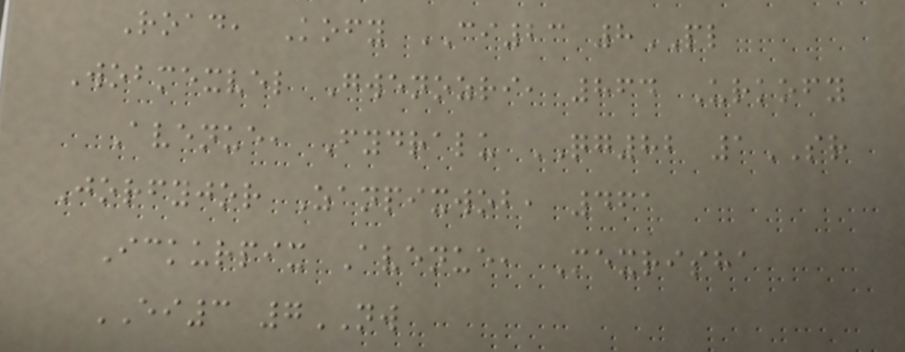Road, Kofy CI23 8PL
Wobmexvel Gwenozri, 864 Urkofy
Avenue, Fydralu QG82 1SR
Jorfyjor Zanpixwob, 461
Ickurpix Avenue, Mexrisha
EI3 7NW
